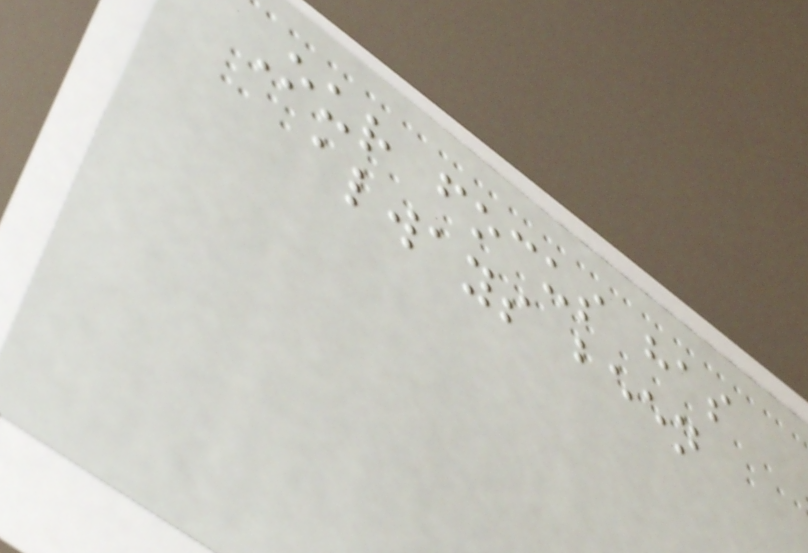Our focus has
always been
